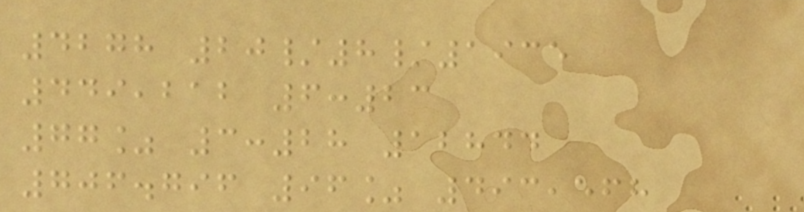4278 20/8/1935
449,212 6:23
77% 3:28 12844
706.796 96% 493,568
